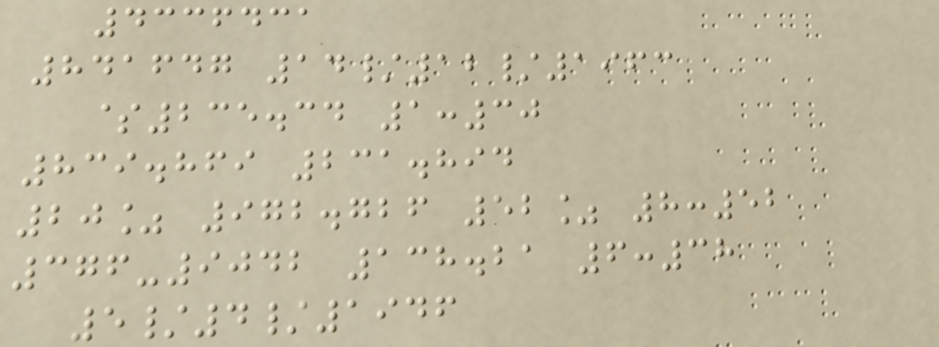4336431
841647 14/12/1963
$235.34 1:30
839.869 231.894
20% 972.726 52% 8:52
376-9042 138.21 6:38
5/4/1946
